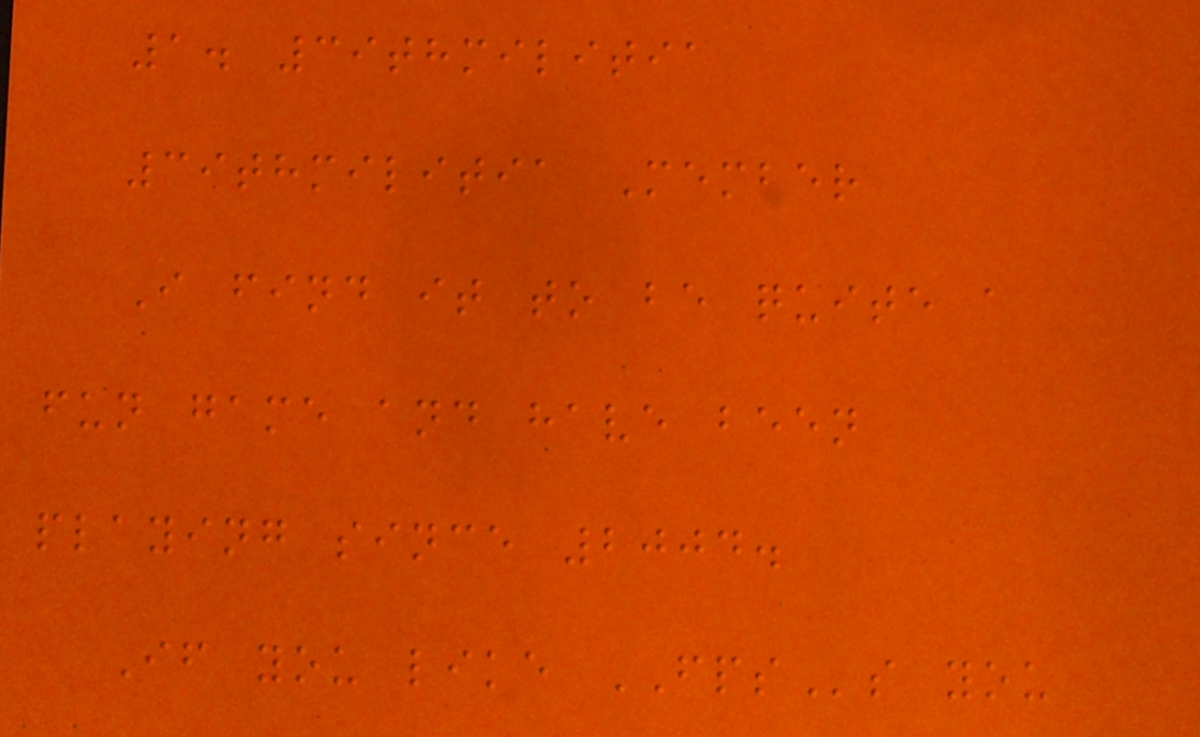1. 39thmilitia
39thmilitia Member
I find it to be quite a
fun game and have been
playing since 2004.
If you like FPSs you
